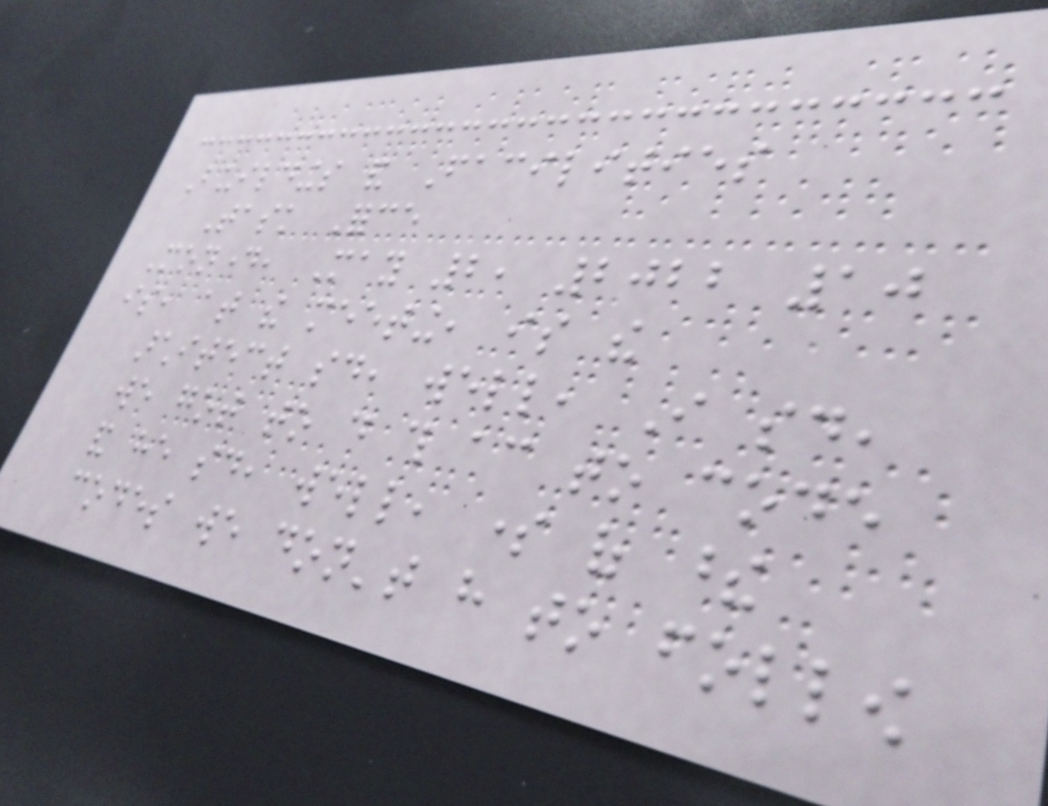Buildings and Facilities
Task Force
Monday, May 2, 2022 10
is, at the meeting, is the
architect said, well, I said,
we got to do this according to code
and he said, well, some of these
codes we don't have to follow
